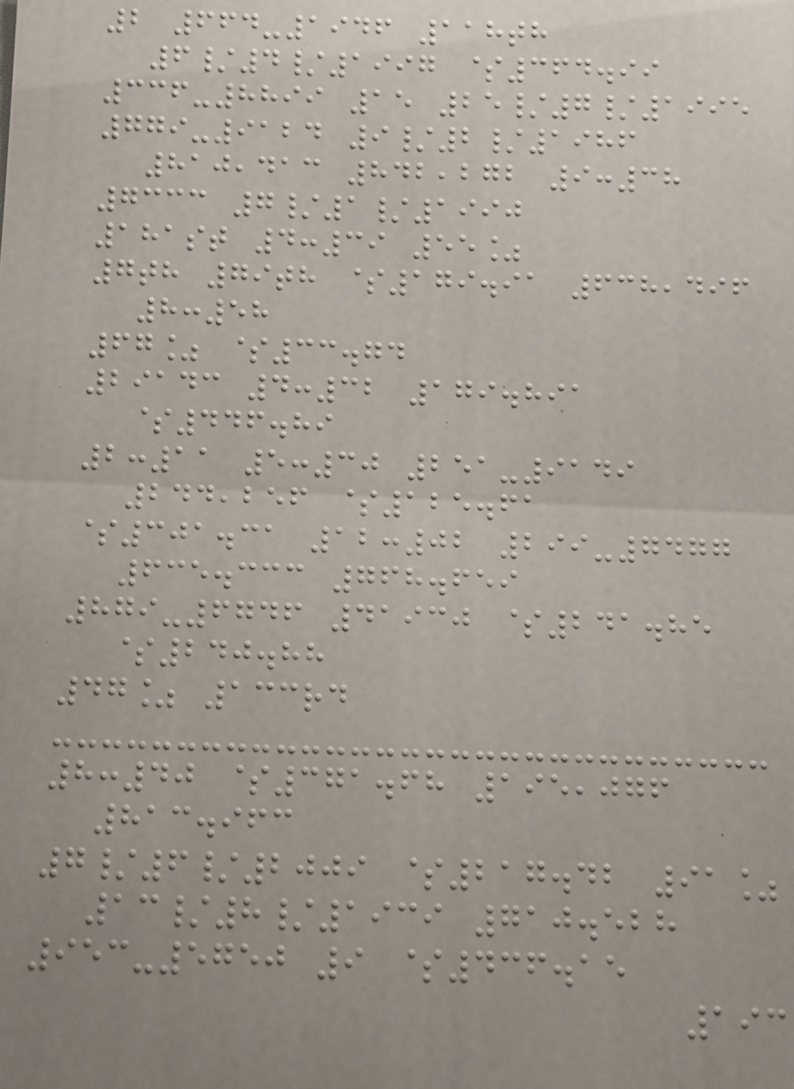2 664-1946 118th
6/4/1997 $364.99
336-8899 15 25/7/1995
779-9124 9/2/1986
810,413 842,272 9:38
7333 7/1/1990
181st 4:39 55%
7th 79th $179.91 638,496
8:58
67% $33.74
29143 4:32 179.891
$446.89
2:11 5:30 251-9149
244,256 $125.61
$301.31 12:02 299-7477
635.333 768.659
879-6746 41930 $241.85
$240.88
47% 133rd
8:40 $371.68 195,076
813.963
7/6/2009 $217.42 91%
13/8/1939 710.528
953-5750 9 $436.15
193
